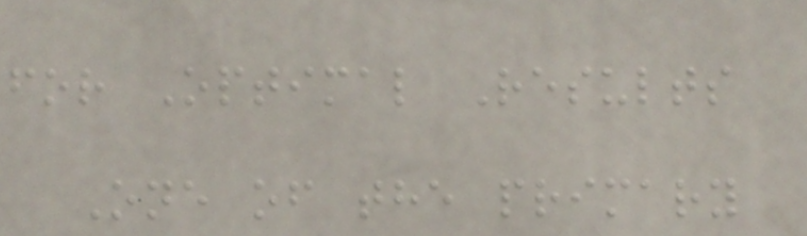for Optimal Results
One of the primary
